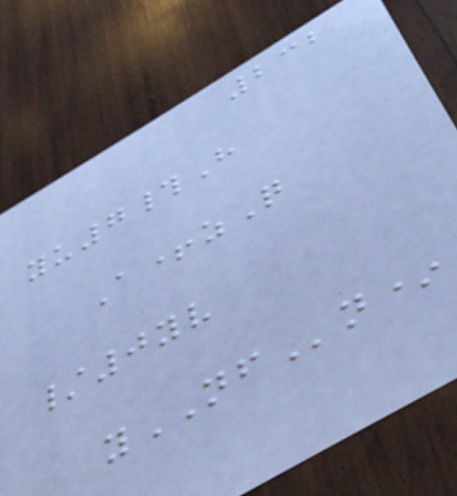232
yu7#H
A+zQ
/0yv
yNFn*
